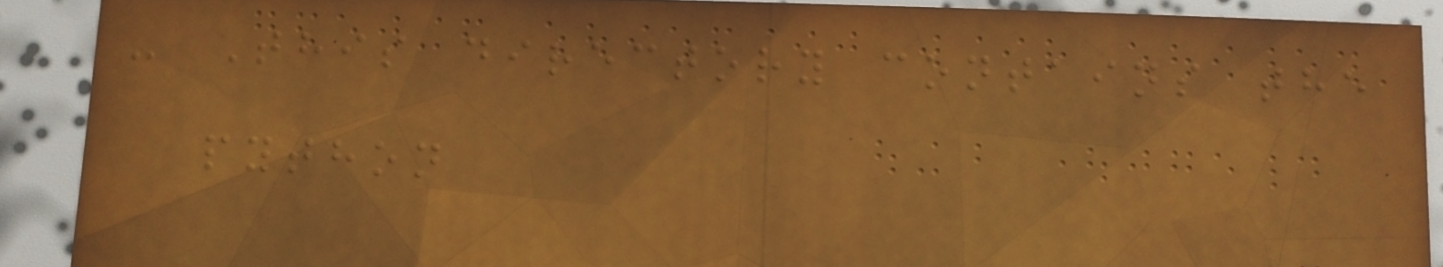- This directory contains the
python
